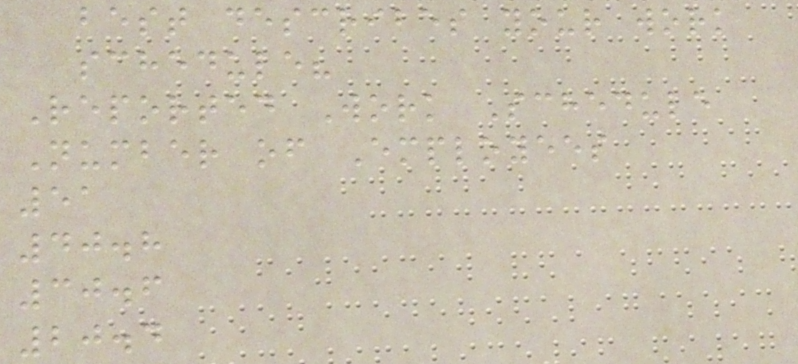best describes your work
schedule?
Reported Work Schedule
Number of Employees
51
40.8
30.6
20.4
